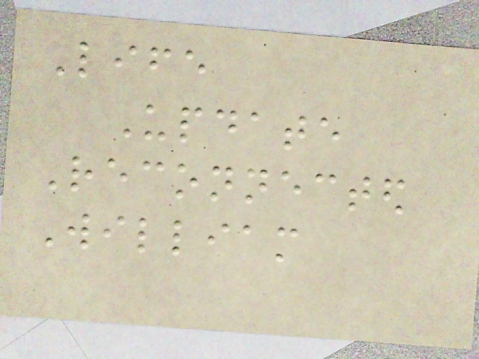Life
Update
Reconnected
William
